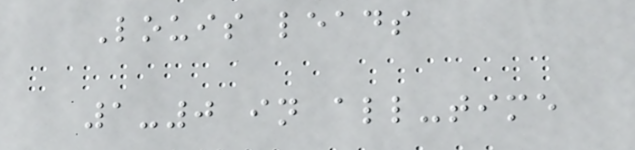Louis leads
1-0 in all-time
